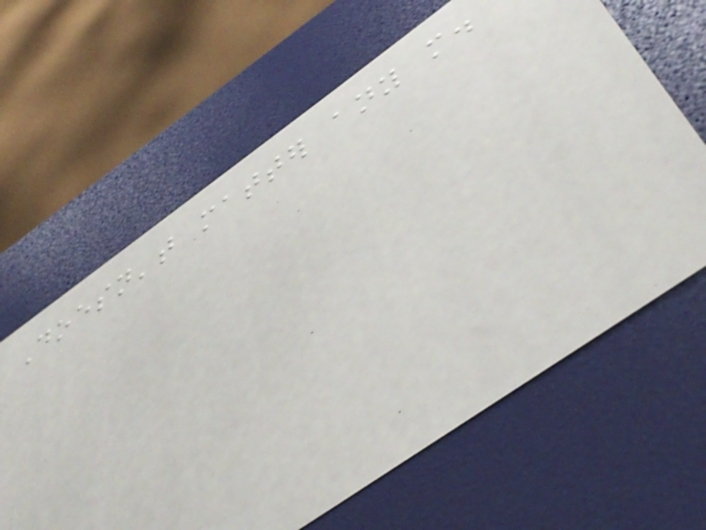Doesn't matter any more.
